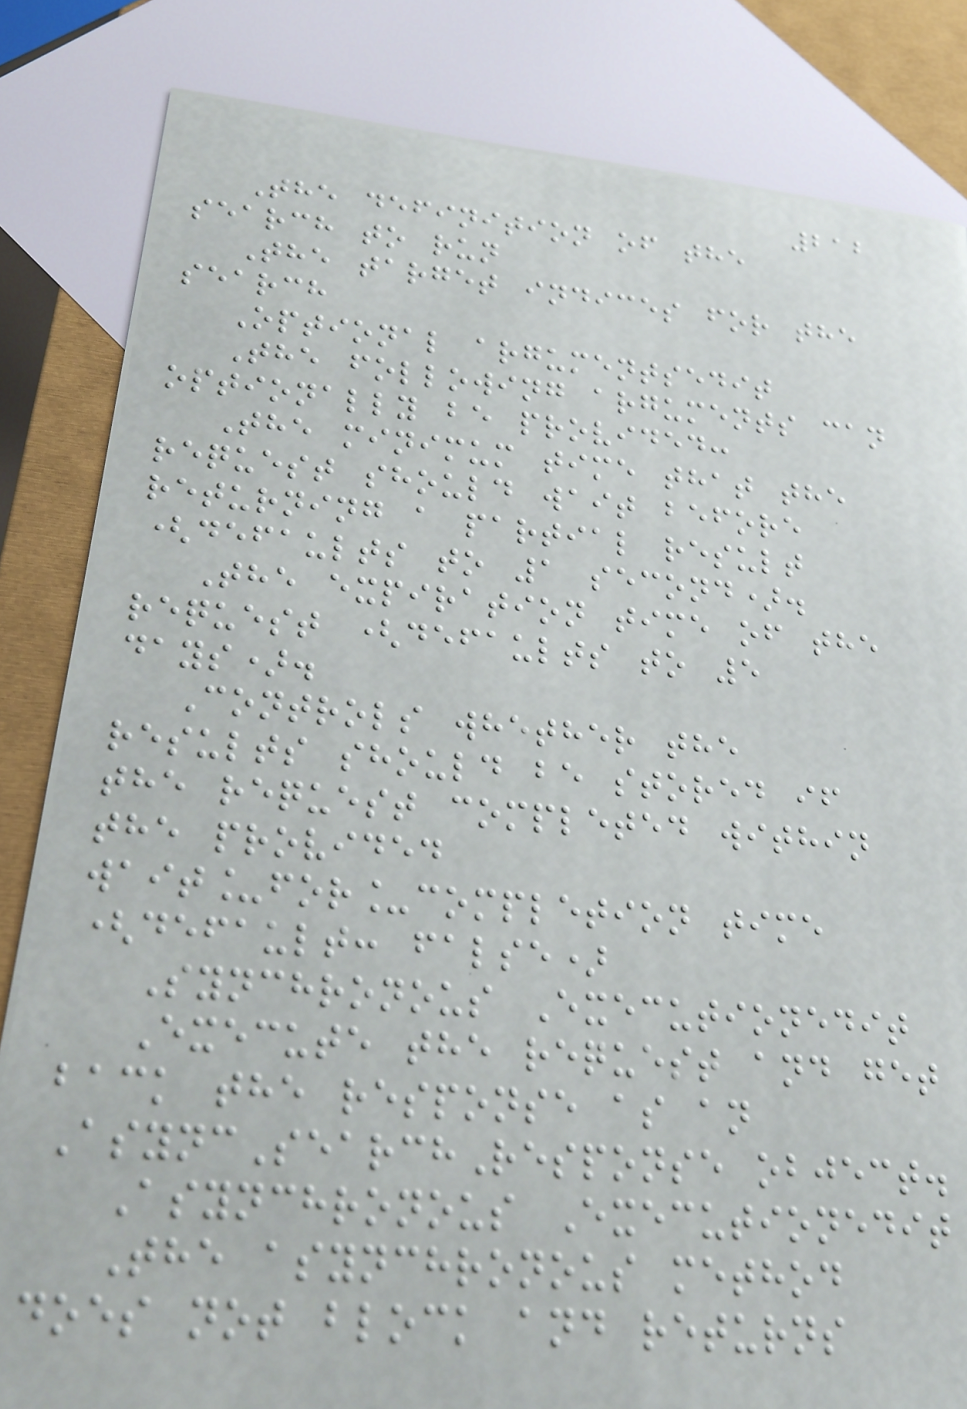212
The definition of the
search to run
The target indices for the
search
Optional argumentsedit
The following arguments can
optionally be provided:
The minimum time that the
request should wait before
returning a partial result
(defaults to 1 second).
The expiration time of the
request (defaults to 5
days).
Controls whether the
results should be stored if
the request completed within
the provided
wait_for_completion time
(default: false)
Synchronous Executionedit
Execute the request and get
back the response as an
AsyncSearchResponse object.
Asynchronous Executionedit
The asynchronous method
does not block and returns
